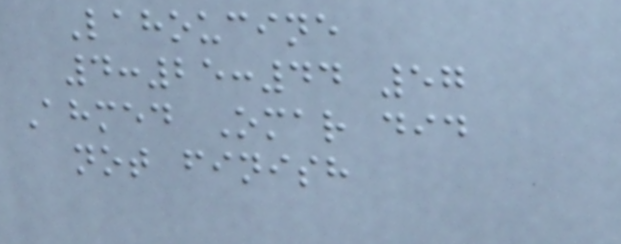Lahoucine
4:25:44 57
Ahmed Omar did
not finish
